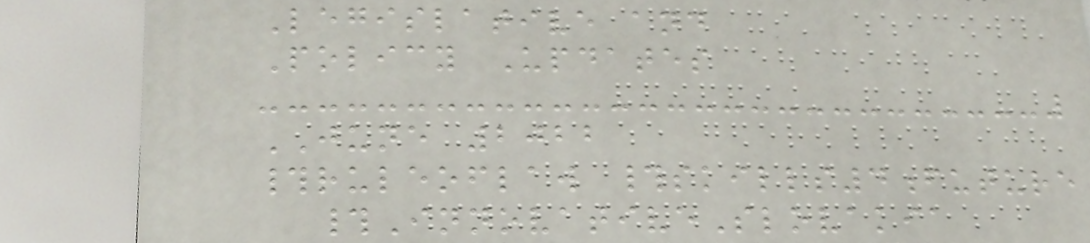Legislative and
Policy Updates
JUNE 2022
#ruleoflaw #skills4future
#InnovativeSlovakia
